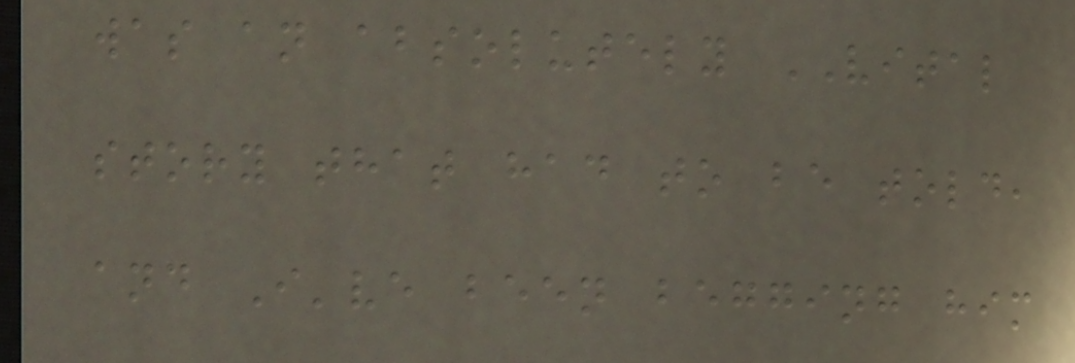was an absolutely VITAL
story that had to be told,
and I've been begging him
